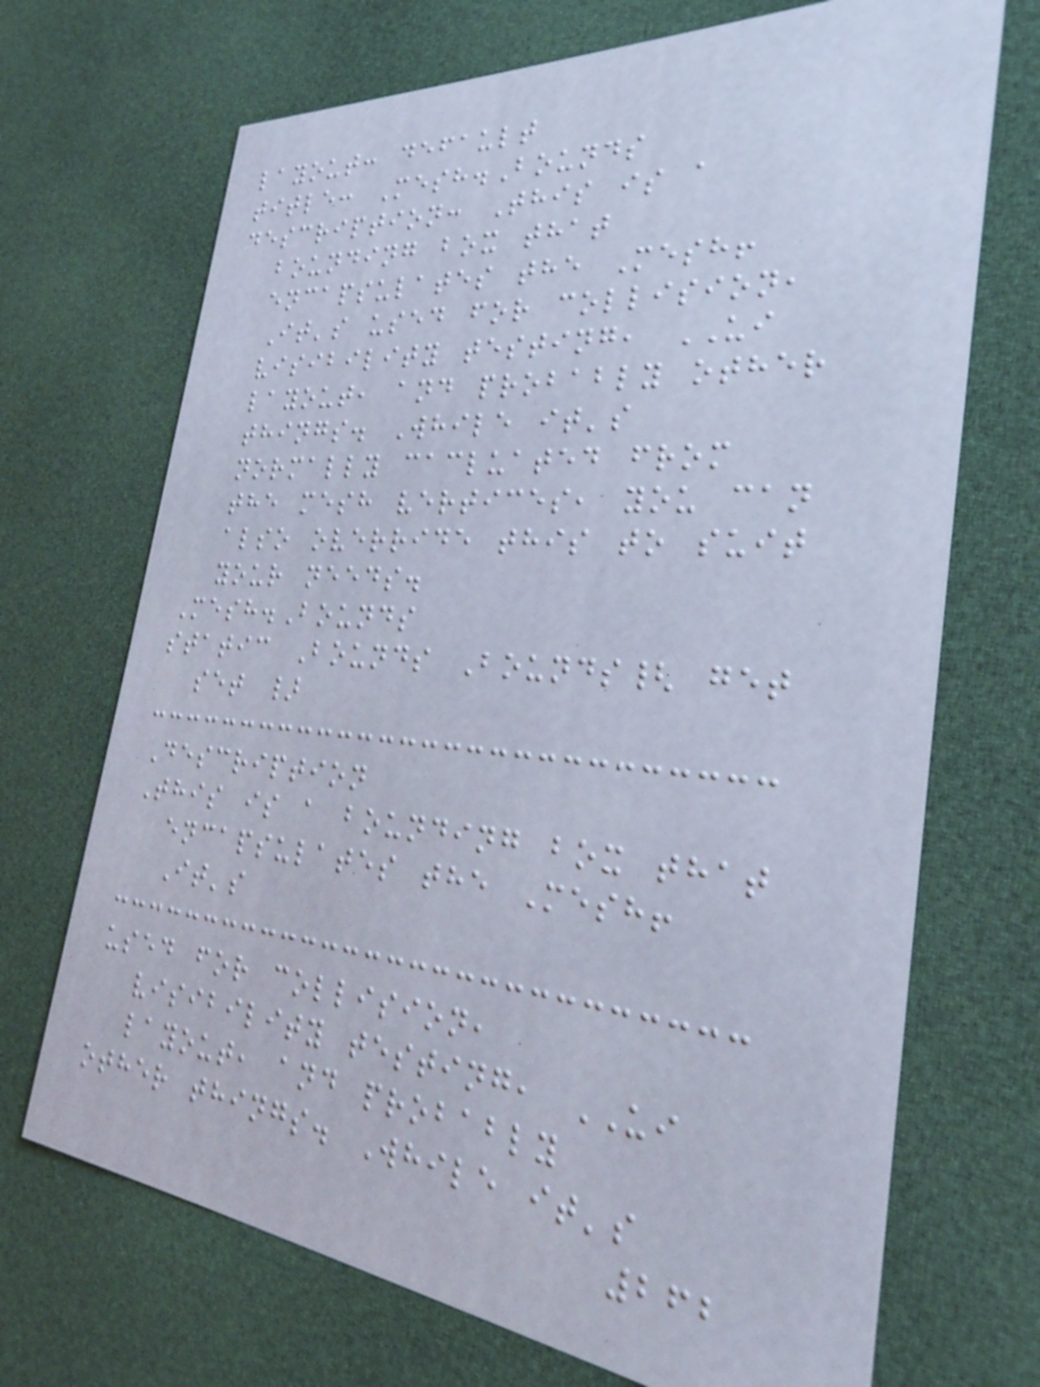layout: default
title: Mesh.Bounds
description: This is a
bounding box that
encapsulates the Mesh!
It's used for collision,
visibility testing, UI
layout, and probably other
things. While it's
normally cacluated from
the mesh vertices, you can
also override this to suit
your needs.
Mesh.Bounds
static Bounds Bounds{ get
set }
Description
This is a bounding box that
encapsulates the Mesh!
It's
used for collision,
visibility testing, UI
layout, and probably
other things. While it's
262
